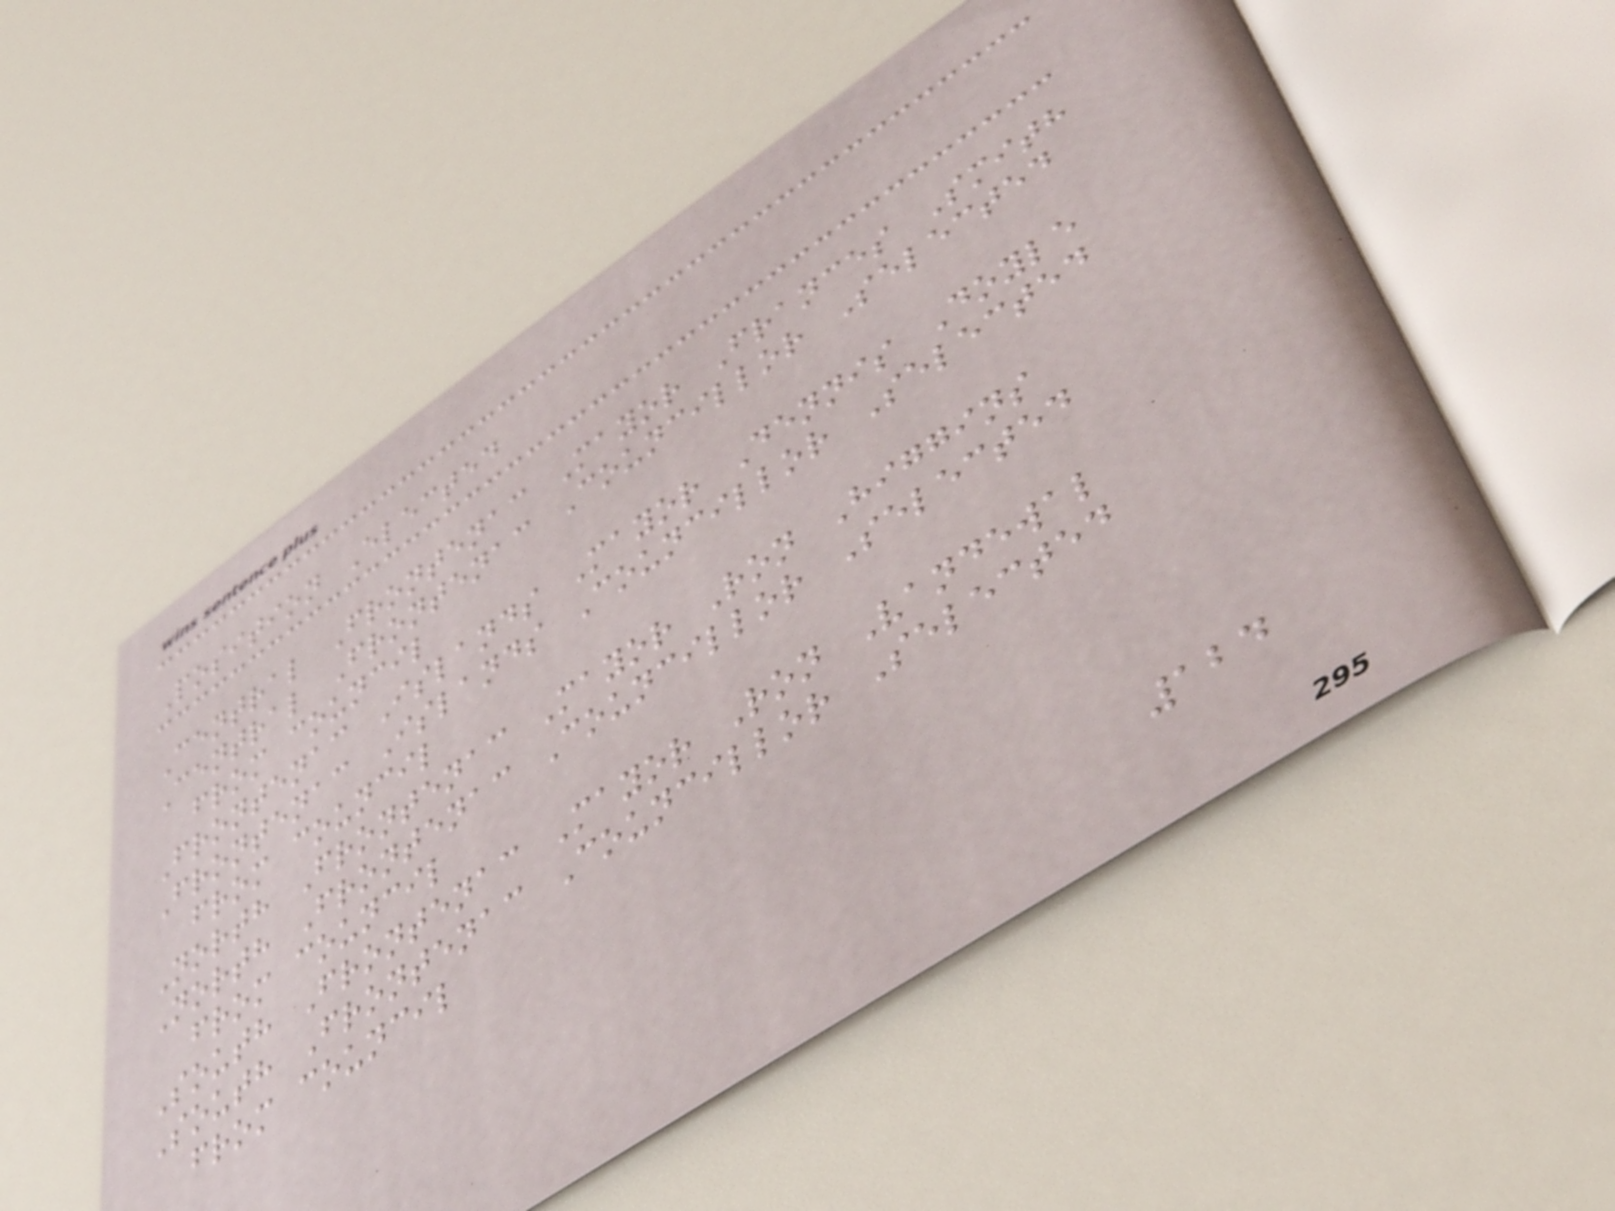Position Elected
Central Frontenac Mayor Frances Smith
Central Frontenac Councillor Selected
from council
Frontenac Islands Mayor Dennis Doyle
Frontenac Islands Councillor Selected
from council
North Frontenac Mayor Ron Higgins
North Frontenac Councillor Selected
from council
South Frontenac Mayor Ron Vandewal
South Frontenac Councillor Selected
from council
124
